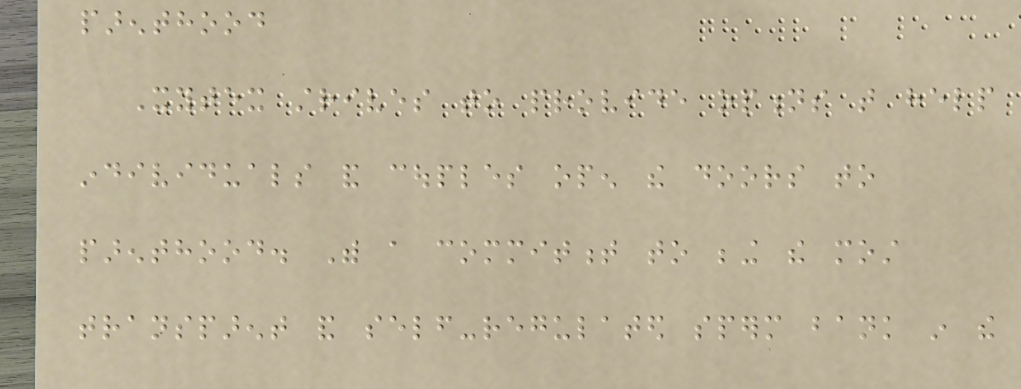parenthood
Xytex strives to provide options that help
individuals and couples open the doors to
parenthood. With a commitment to being the most
transparent and self-regulated sperm bank in the
